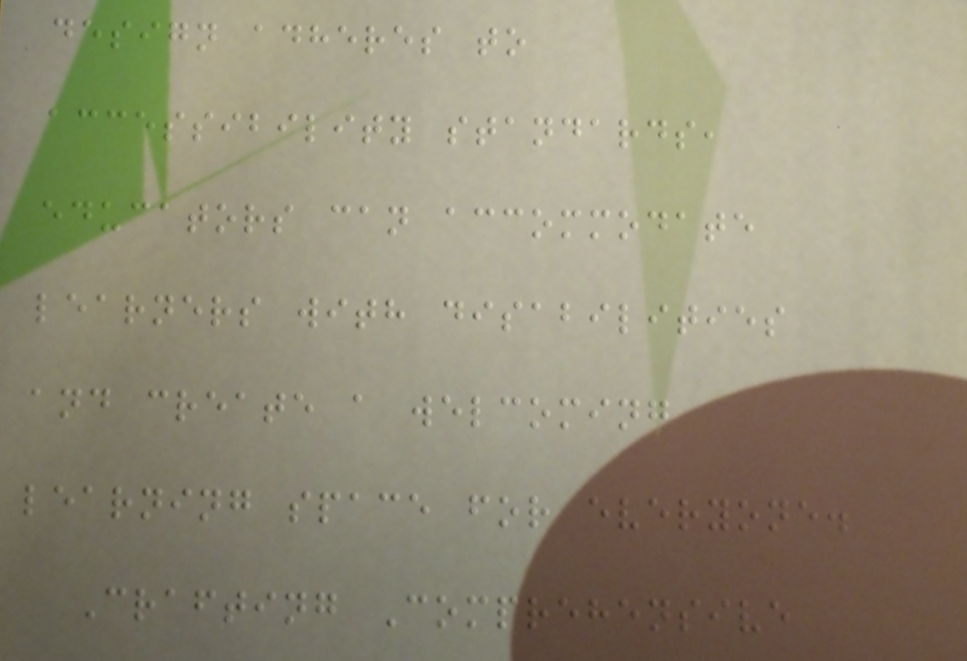design adheres to
accessibility standards,
educators can accommodate
learners with disabilities
and create a welcoming
learning space for everyone.
Crafting Comprehensive
